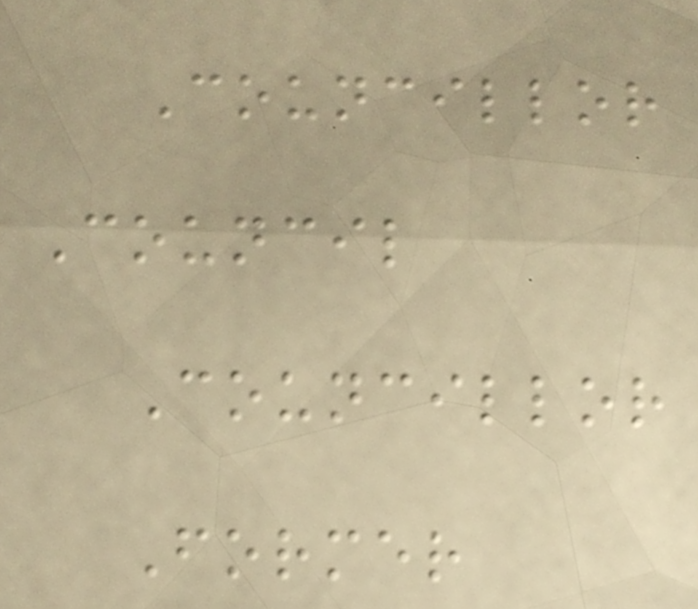Councillor
Council
Councillor
Former
